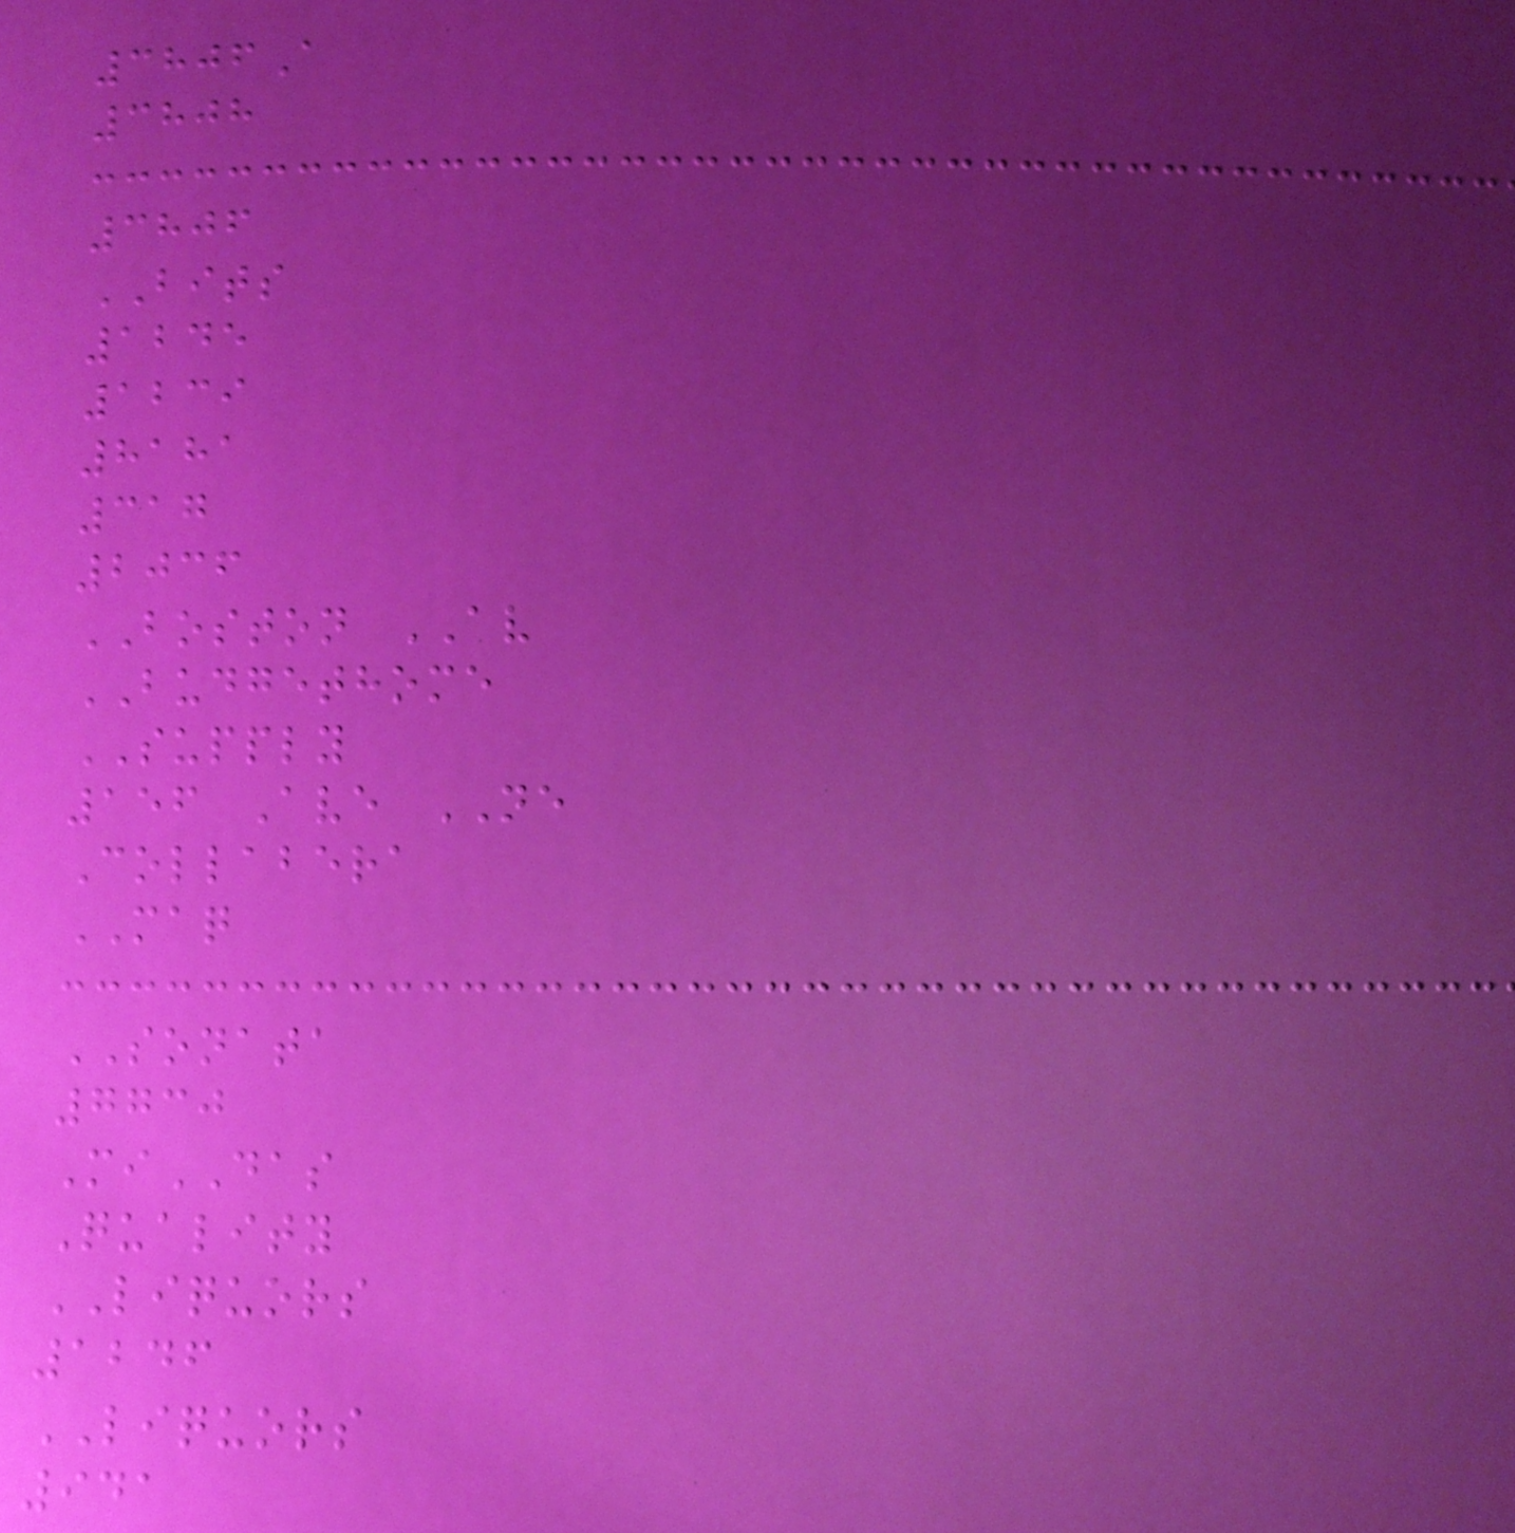3806A
3808
3806
BITS
1245
1239
8181
317
2036
BOSTON AV
BUDGETHOME
SUPPLY
156 Ave NE
Collabera
MAQ
SONATA
7730
MiDAS
Quality
LIQUORS
1246
LIQUORS
941
